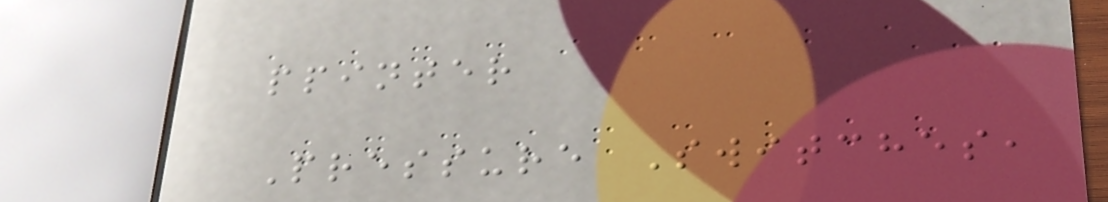ppinter
Pressure Switches,
